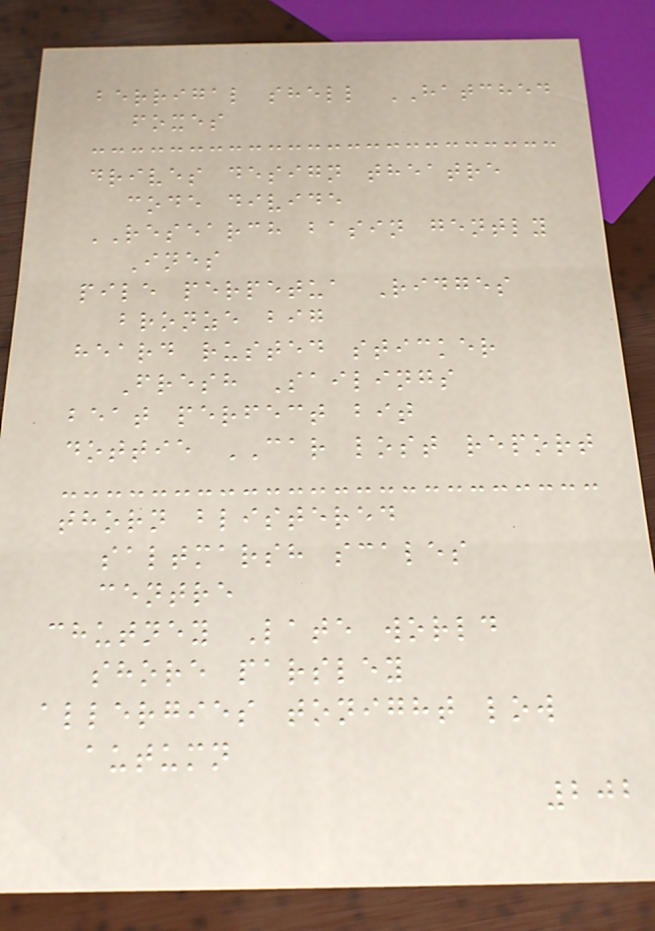berrigal shell HATCHED
foxes
drives design theatre
code divide
RESEARCH basin gently
Ines
pile perpetua Ridges
bronze big
heard rusted sticker
Fresh Sailings
beat perfect bit
dottie CAR lost report
thorn blistered
saltmarsh scales
centre
chutney Late world
shore parsley
allergies tonight low
autumn
202
